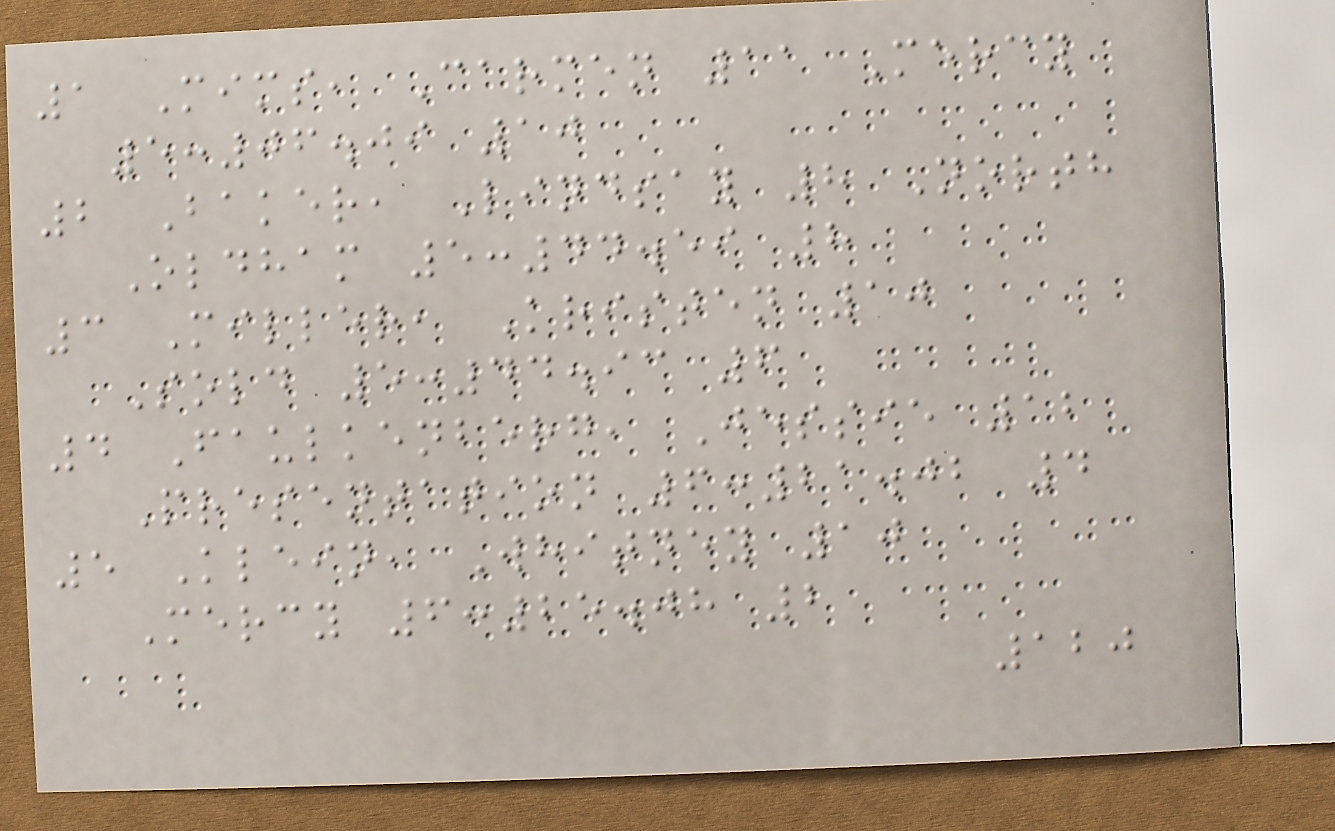1 Mims, Carmen 11 Mercy
5:06.09 10
2 Baker, Lindsay 8 North
Oldham 5:44.59 8
3 Miller, Kristen 10
Sold 5:44.93 6
4 Faulkenberg, Jessie 12
Presentation 6:21.02 4
5 Klein, Whitney 10
Mercy 6:25.08 2
120
